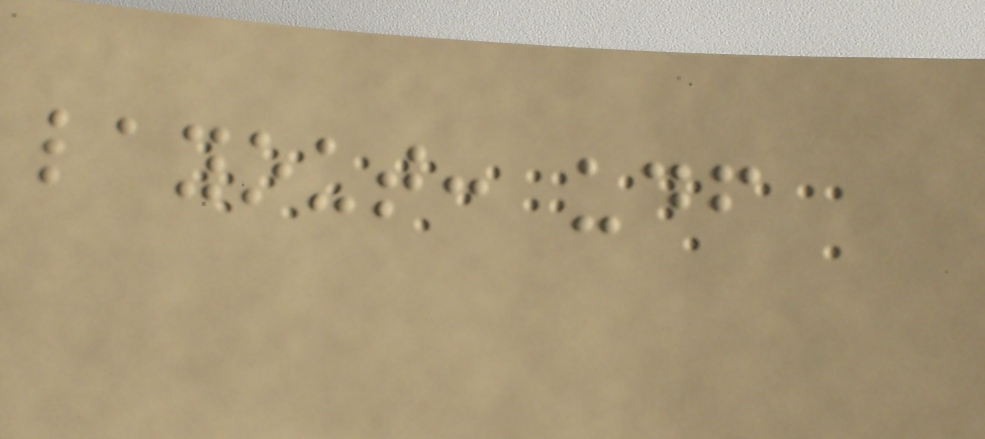layout: udf
